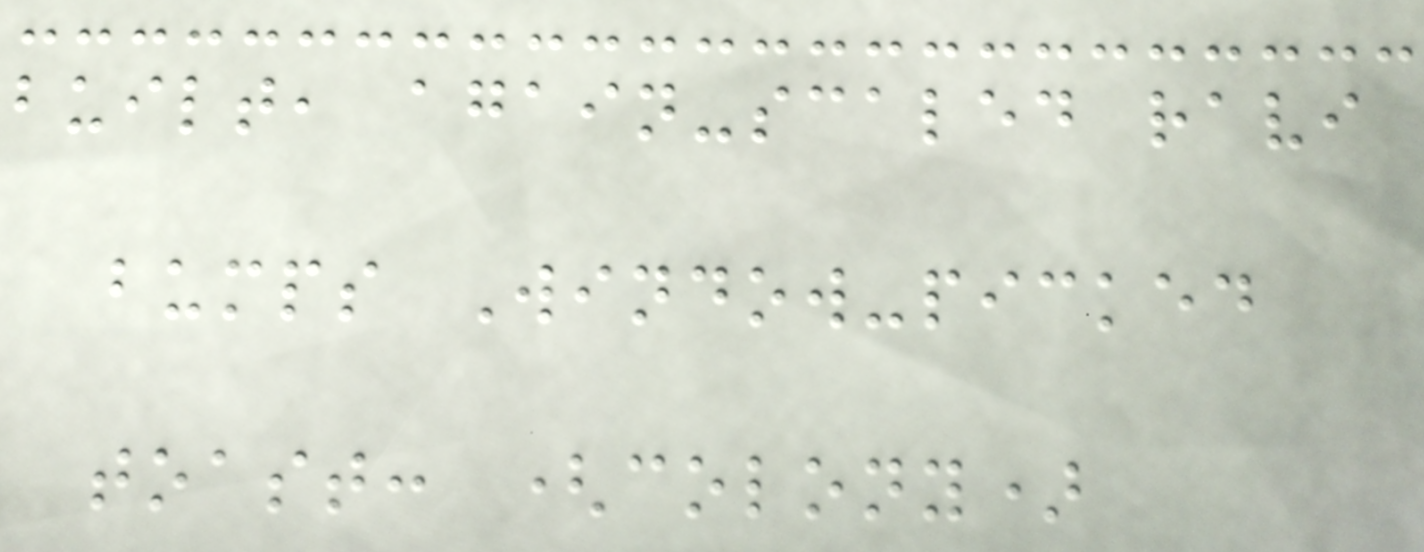built, again-scaled ravi
bumps Window-picked
toast: (colony)
